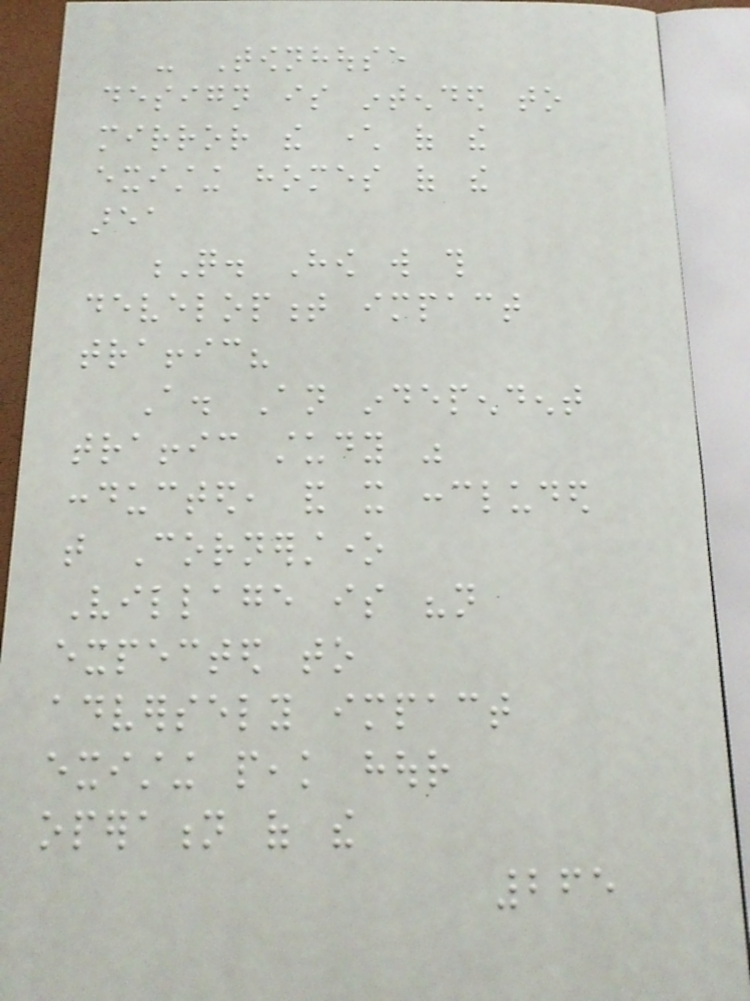- Townhouse
design is intended to
mirror the character of the
existing homes of the
area
Q. How will this
development impact
traffic?
A. An independent
traffic study was
conducted, and it concluded
that Cornerstone
Village is "not
expected to
adversely impact
existing peak hour
operation of the
265
